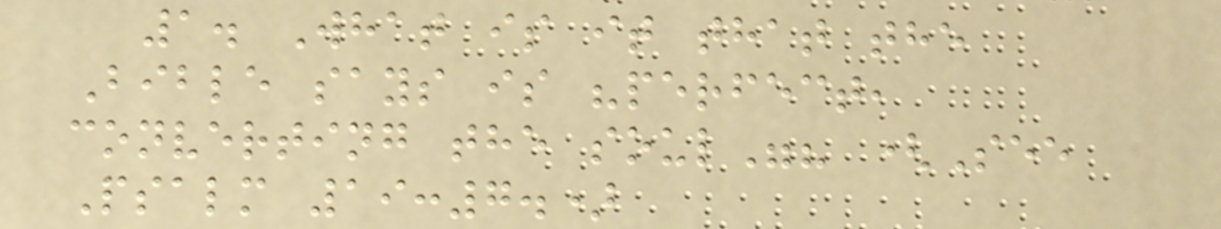1. What is it that the
Bible says is "perfect,
converting the soul"? (See
Psalm 19:7.)
